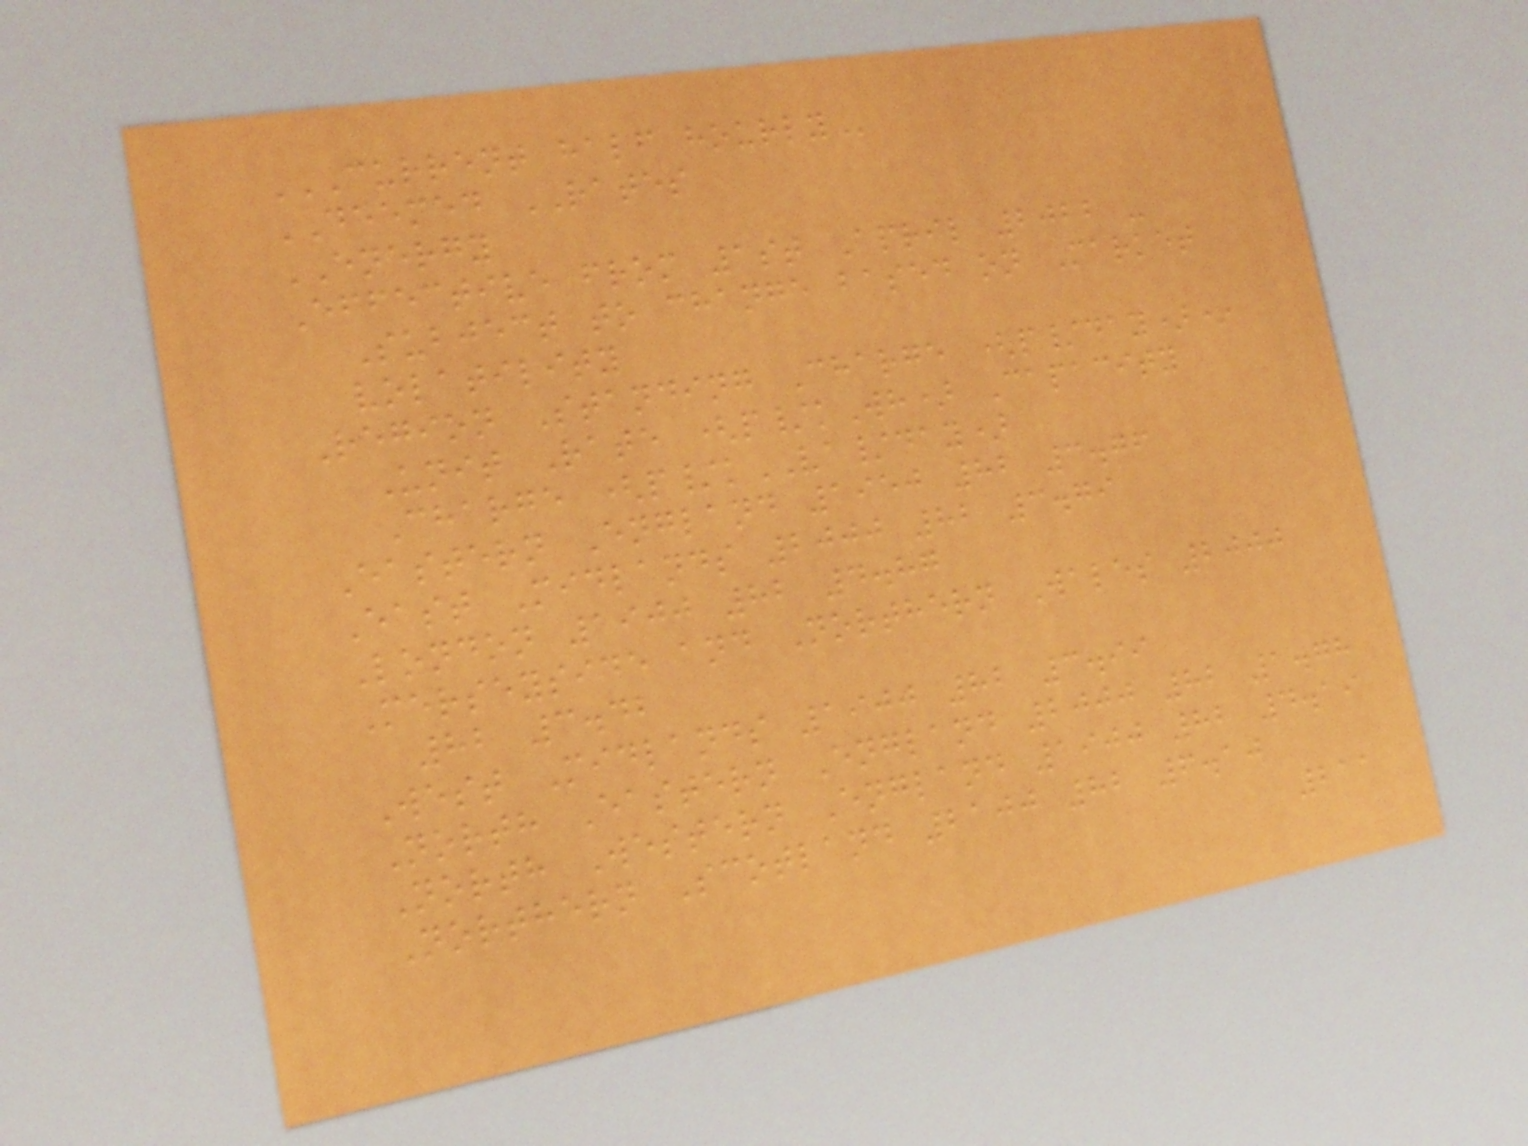CURRENT HALF HOURLY
DEEMED RATES
ENERGY
Effective from 1st April 2022 -
Subject to change based on Market
volatility
Region Standing Charge (p/day)*
Unit Rate (p/kWh) Capacity
Charge (p/kVA/day)
Eastern England 1950 82 3.76
East Midlands 2000 82 3.79
London 1900 82 4.87
Merseyside and Northern Wales 2000
82 3.42
West Midlands 1900 82 3.99
North Eastern England 2000 82 1.78
North Western England 1900 82 4.19
Northern Scotland 2100 82 6.10
211
